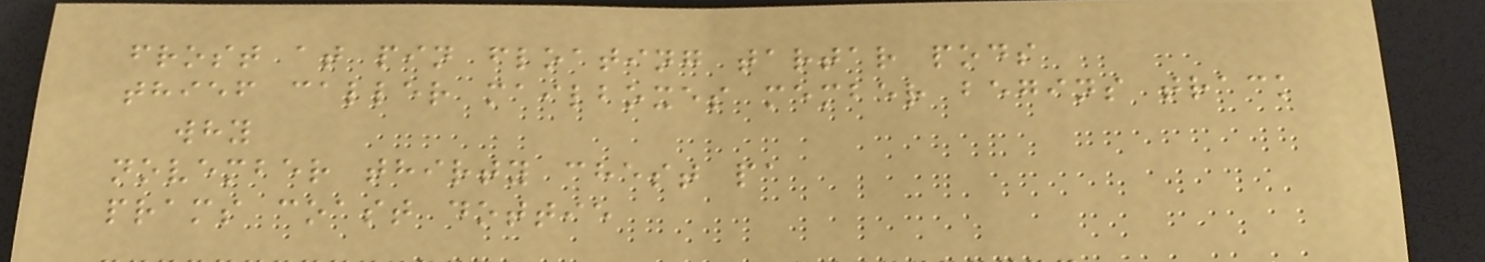frost at pin floating tartar pods
thief caller mailboxes member begins track
why
november thirty chest pa
prams coast dottie
